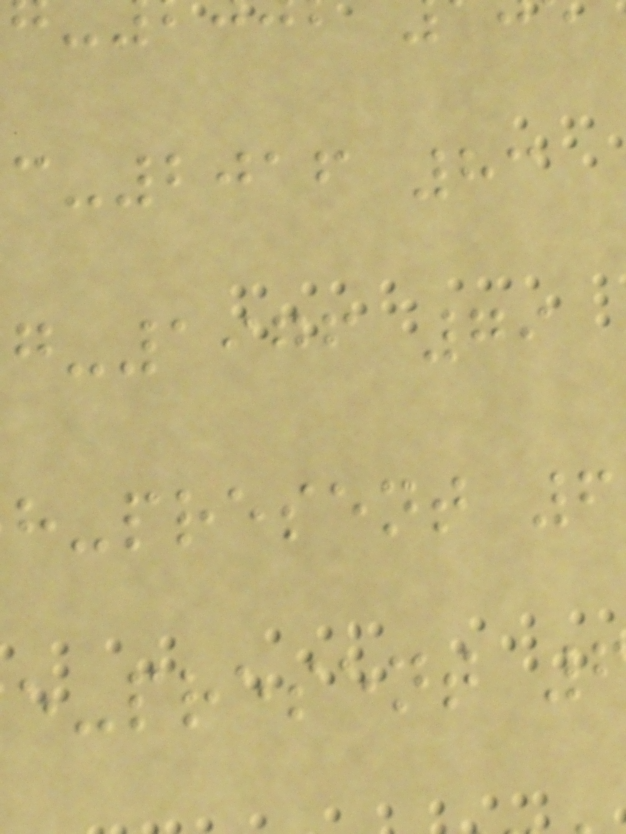-2016 83
-1976 79
h-present 6
e-present
